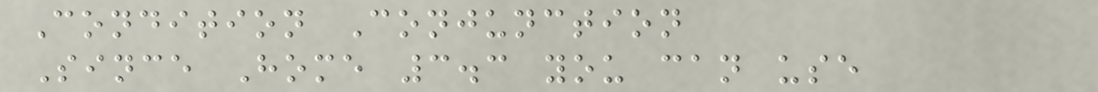Condition Conjunction
Since Home 3.3 you can use
